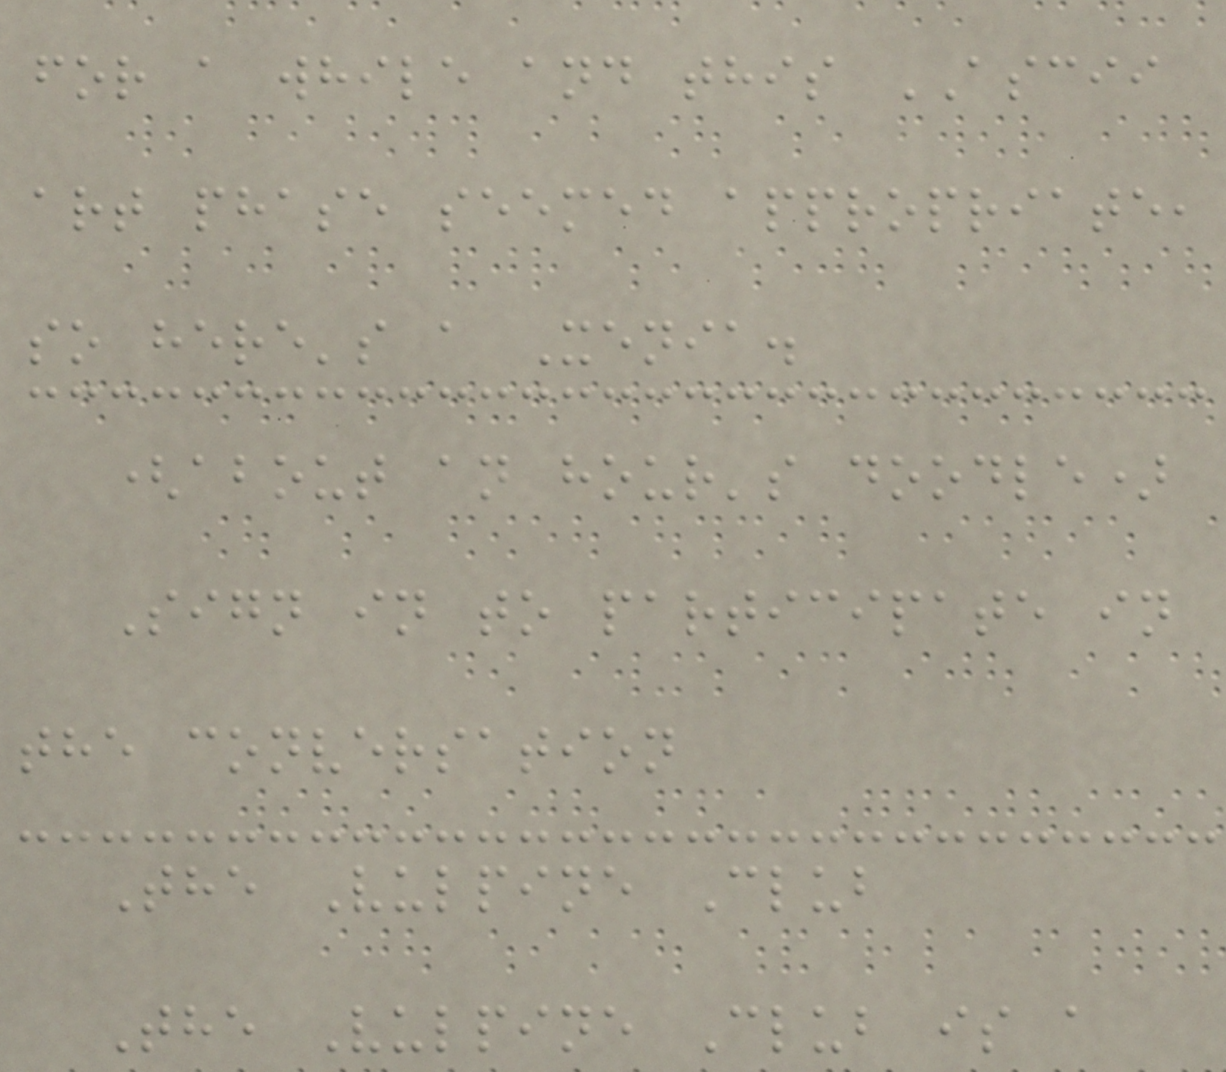for a while and this ASCII
art phase seemed appropriate,
so here's a Xenia.
(about an hour's doodle)
Sign in to participate in
the conversation
The Vulpine Club
The Vulpine Club is a
